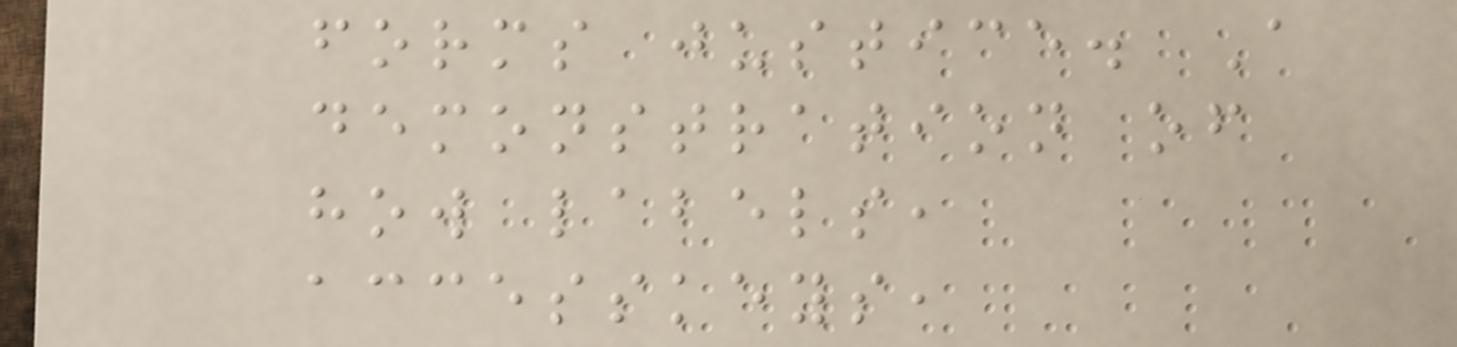forms justice. A
demonstration of
how labels,
accesskeys,
